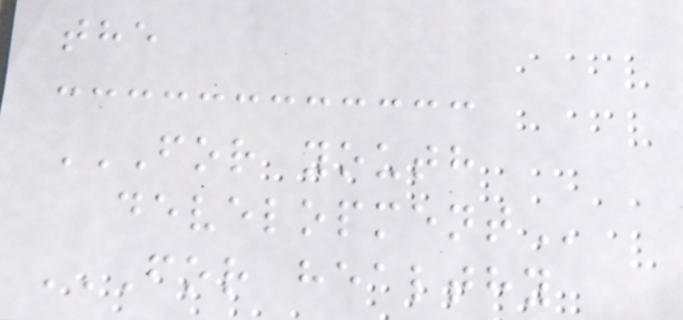the
FOR YOUTH
DEVELOPMENT
FOR HEALTHY
